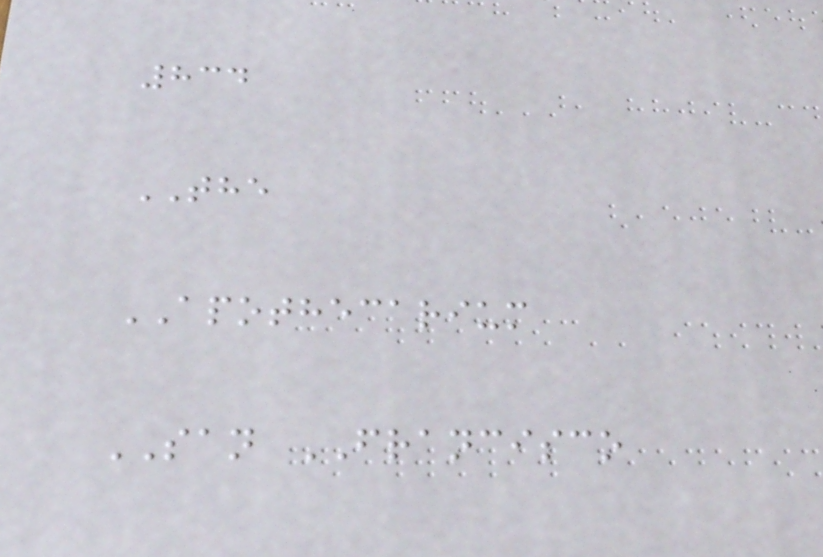834
THE
APOTHECARIUM
SAN FRANCISCO
